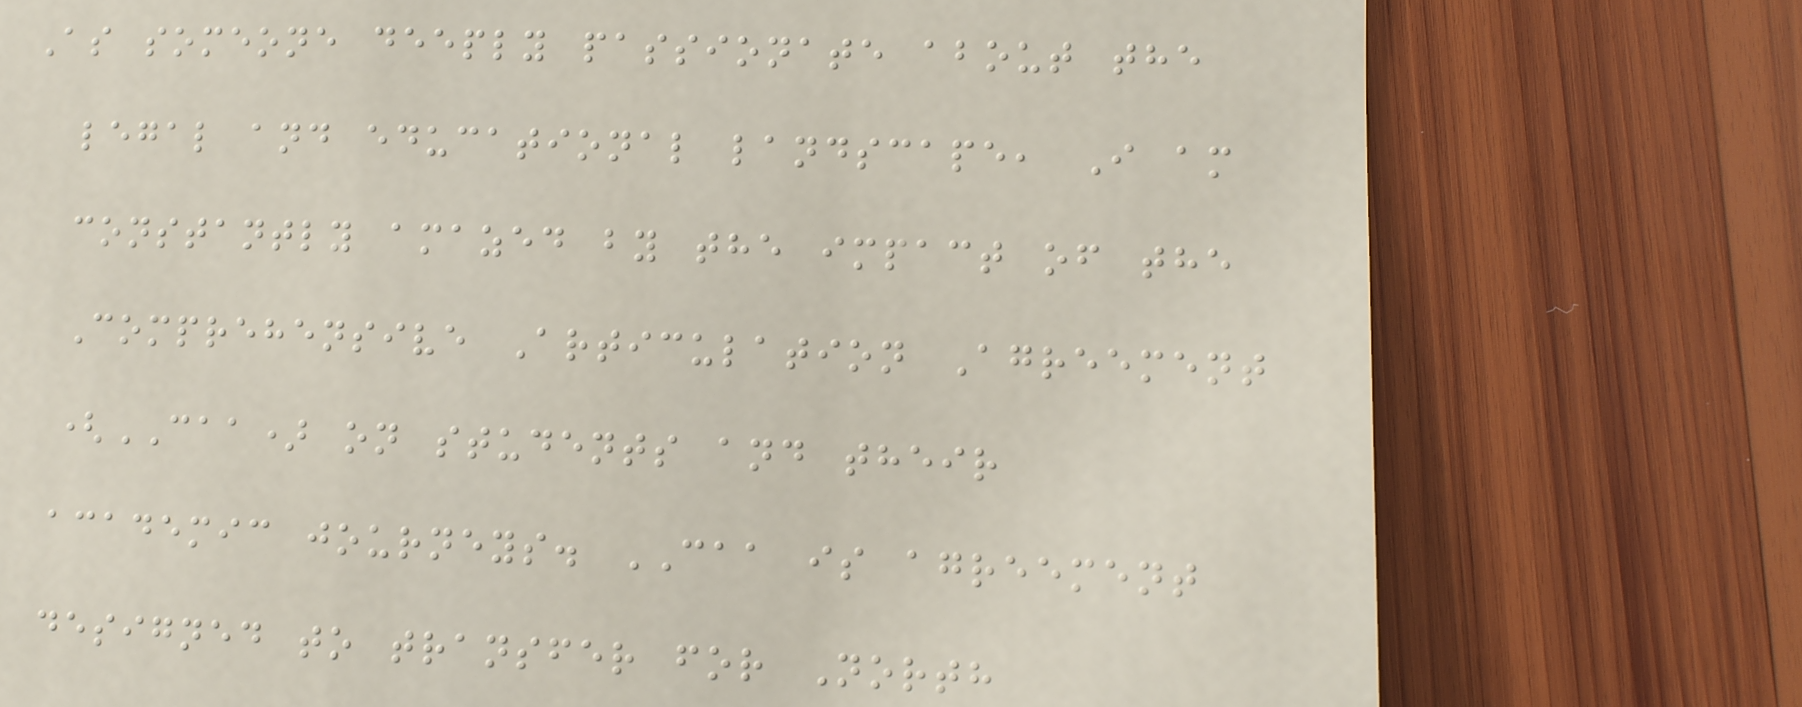As someone deeply passionate about the
legal and educational landscape, I am
constantly amazed by the impact of the
Comprehensive Articulation Agreement
(CAA) on students and their
academic journeys. CAA is agreement
designed to transfer for North
